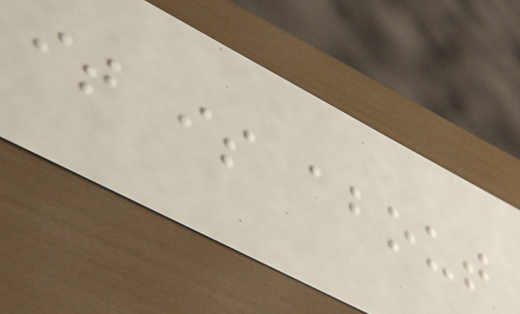it is about
